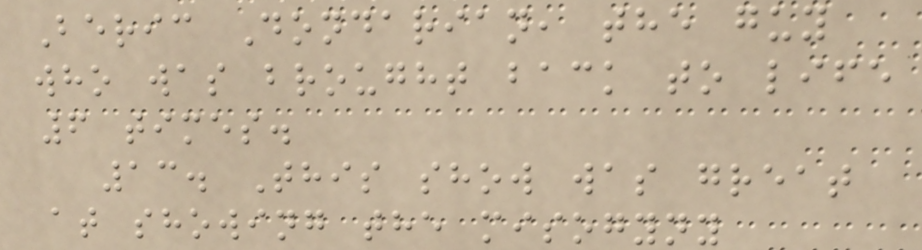Beric Dondarian, the guy
who was brought back to life
6 times.
13. This show was great
at showing the misogyny
